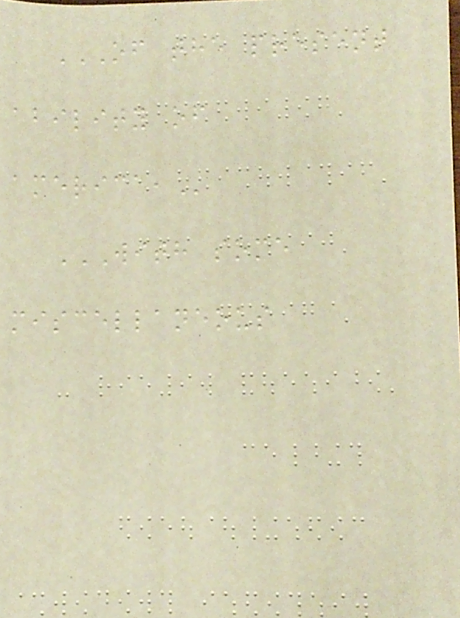OF THE PRESENT
ABILITY OF
AMERICA,
WITH SOME
MISCELLANEOUS
